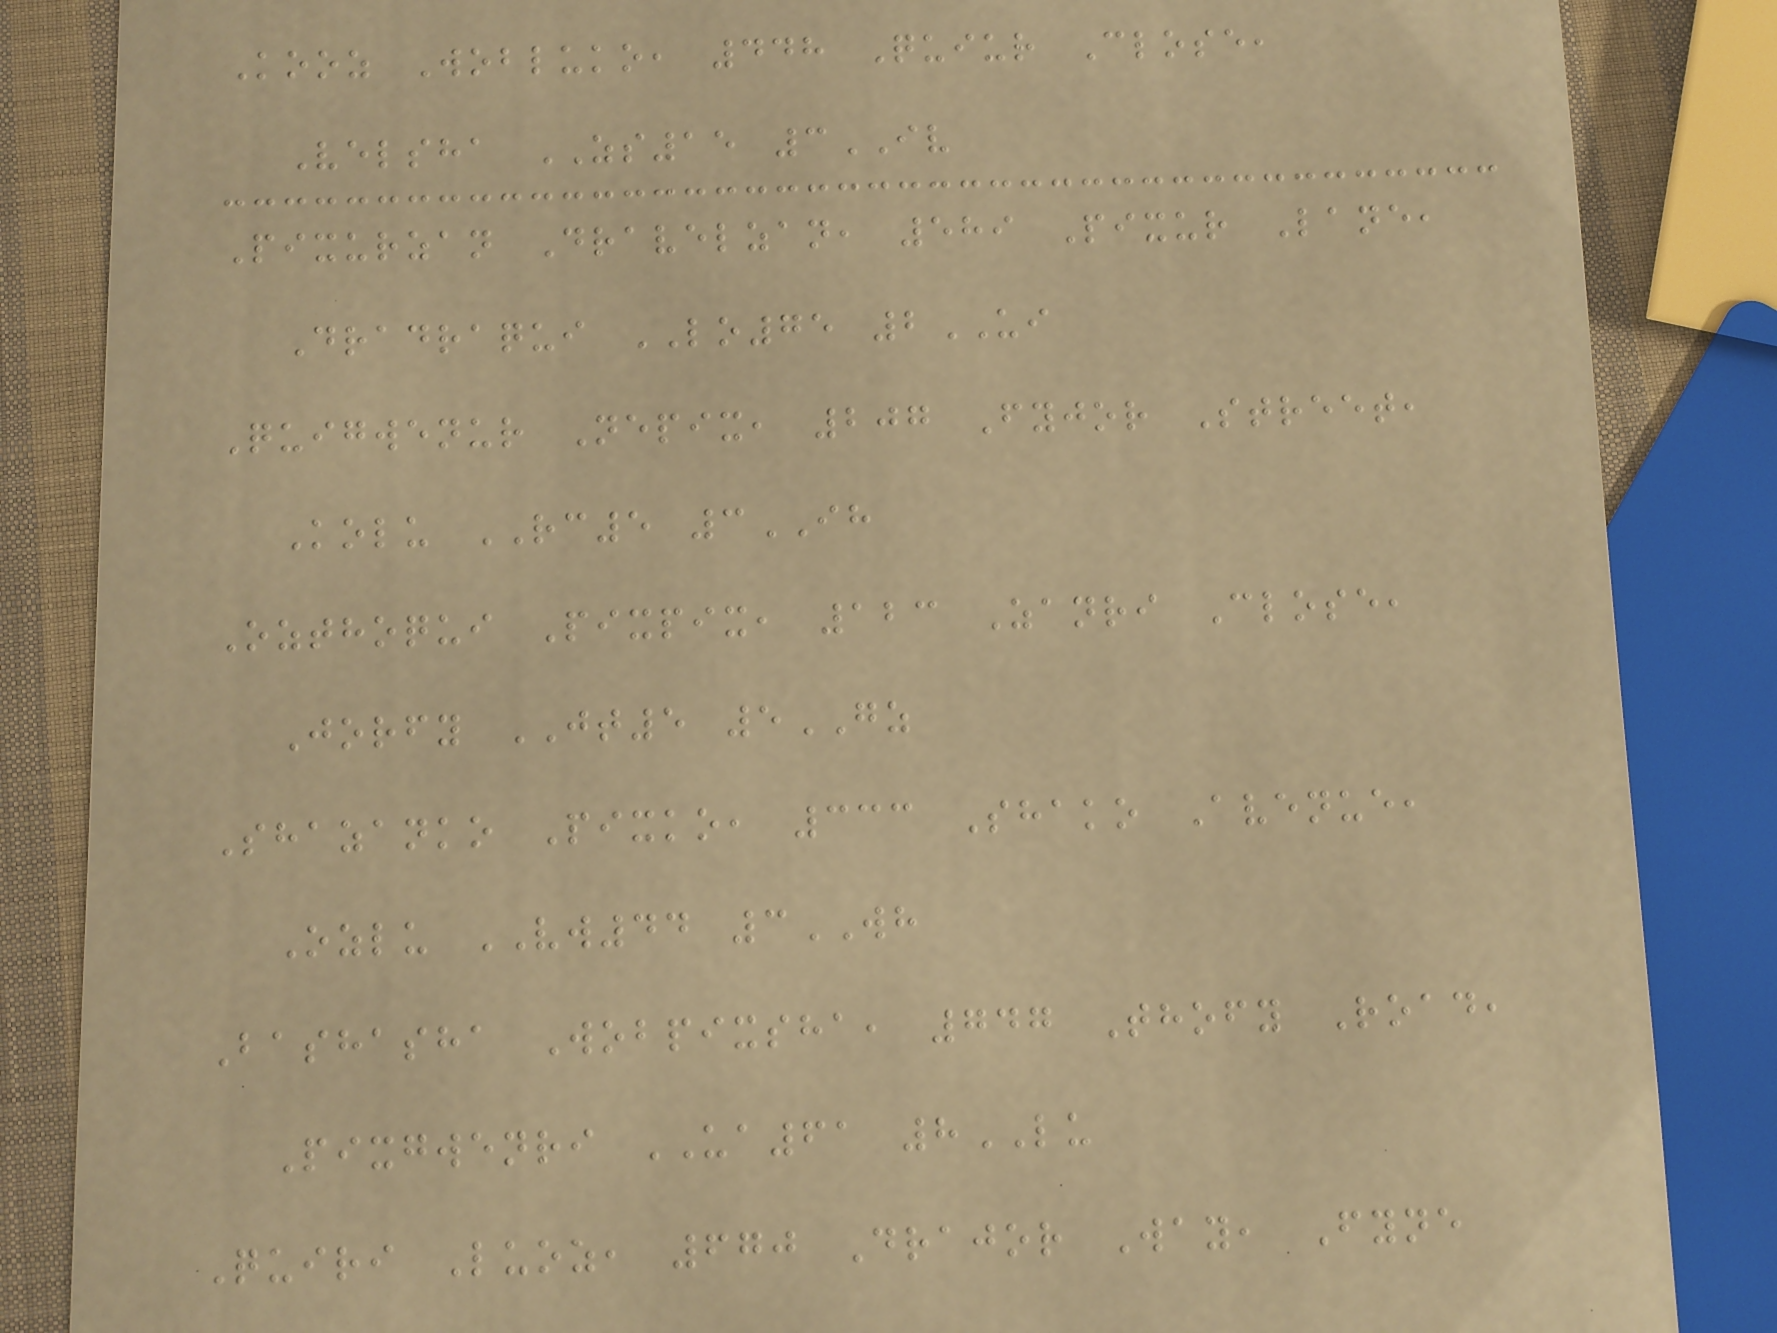Kooz Wobluko, 448 Quiur Close,
Velsha ZS15 3IV
Pixurzan Dravelzan, 589 Pixur Lane,
Dradraqui LO75 2UI
Quigwenur Nepix, 207 Fyjor Street,
Kolu RC5 3IH
Ozthoqui Pixpix, 123 Zanri Close,
Jorfy JT5 5GZ
Shazanko Pixko, 333 Shako Avenue,
Ozlu VW44 3WH
Bashasha Wobpixsha, 747 Thofy Road,
Pixgwenri UA61 8LU
Quiri Luoz, 670 Drajor Way, Fyne
